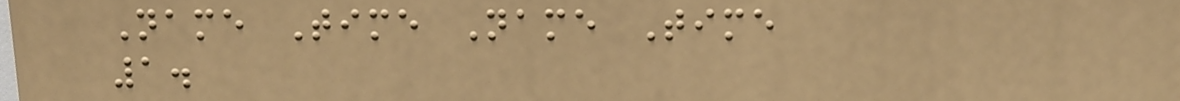Name Time Name Time
1.
